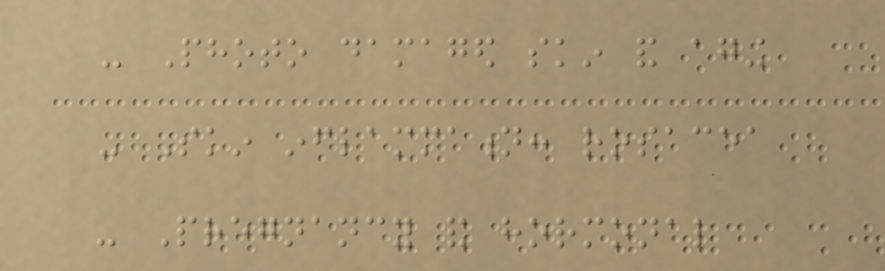- Photo damaged skin and aging
- Skin inflammation: rosacea
- Pregnancy and hormonal
